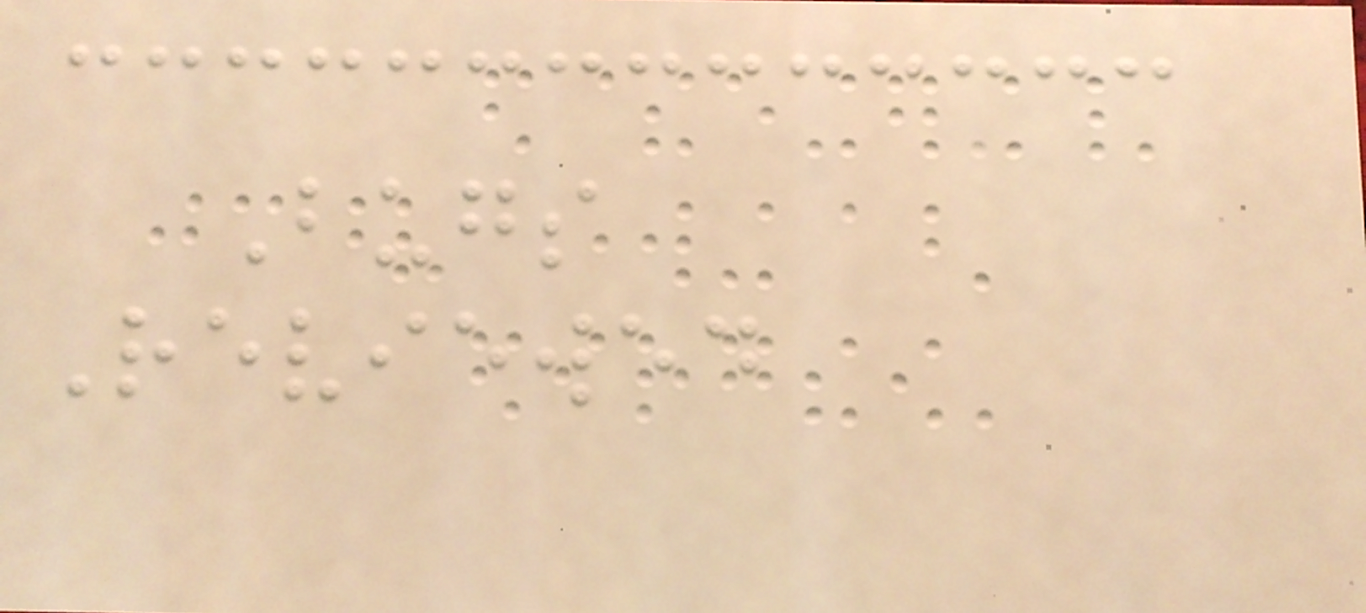Bugs
Reviewed
